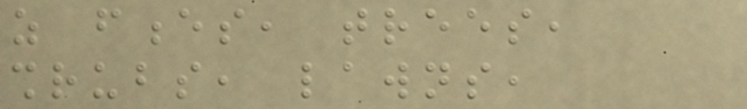as fences, trees,
shrubs, lawns,
